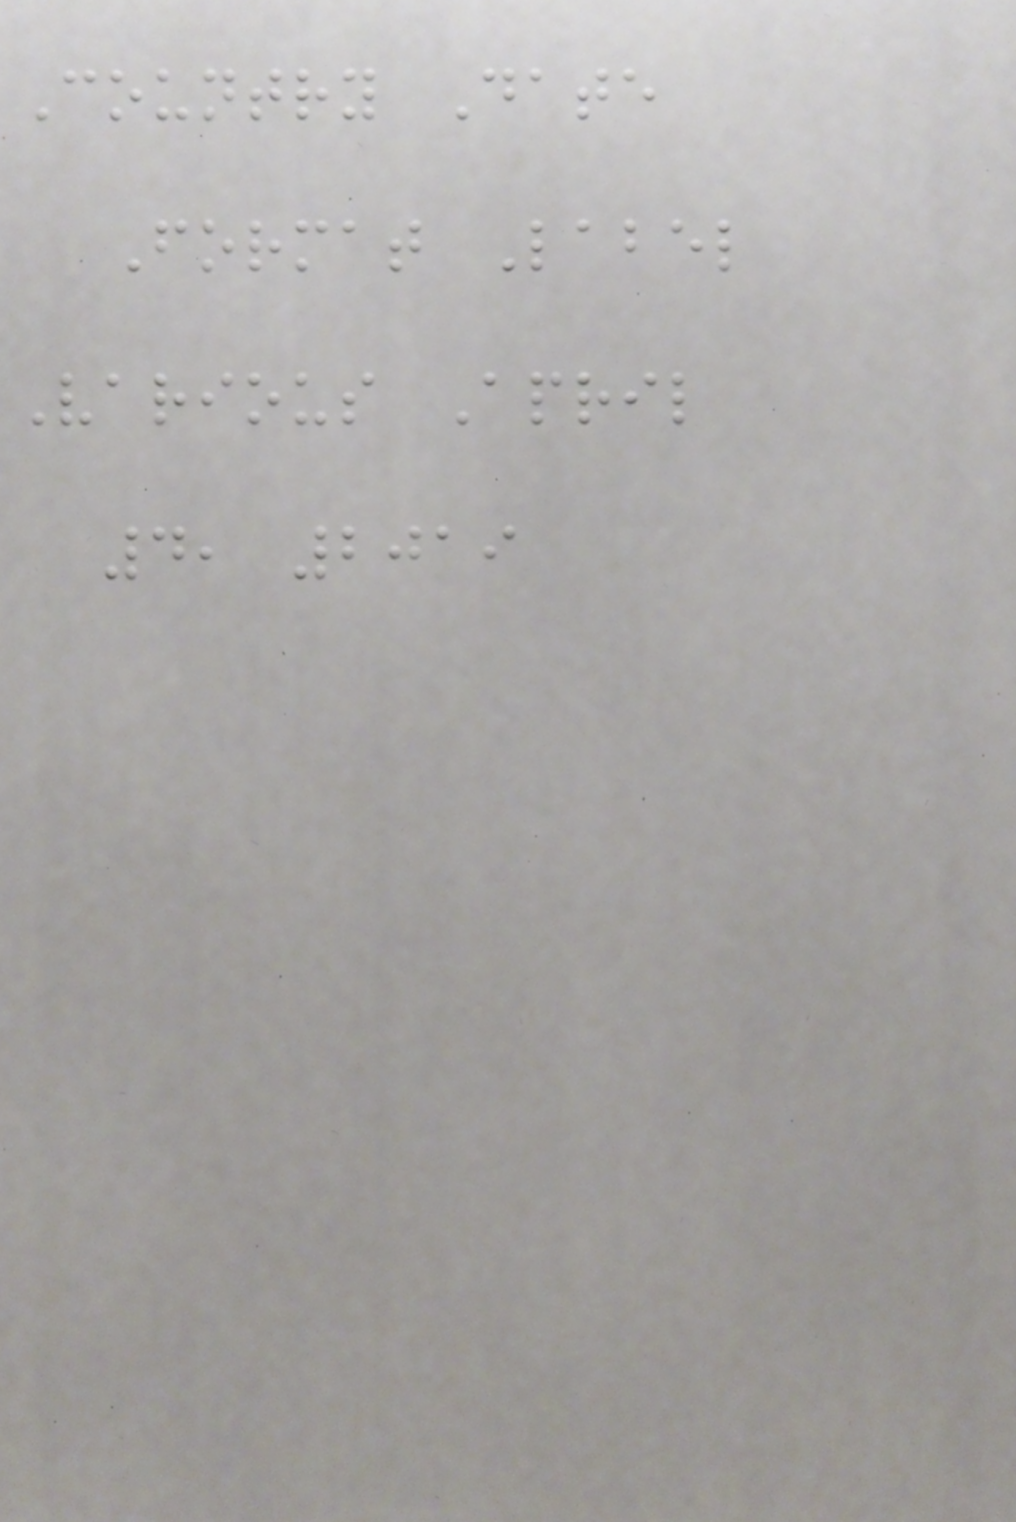Country Date
Format Label
Various April
4, 2019
